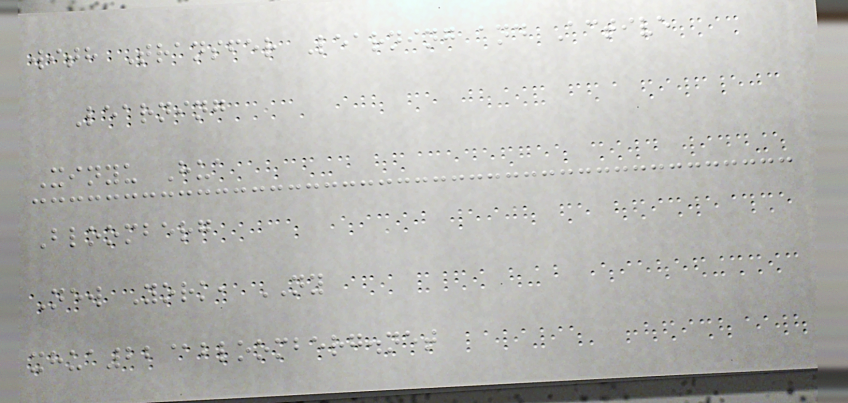with Transfer Learning and Active
Learning
Xinyu Hua
Bloomberg
New York, NY
xhua22@bloomberg.net
